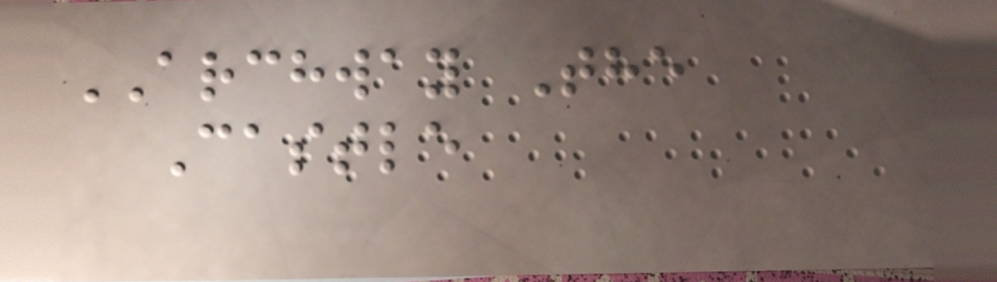ARCHWAY The
Castle
